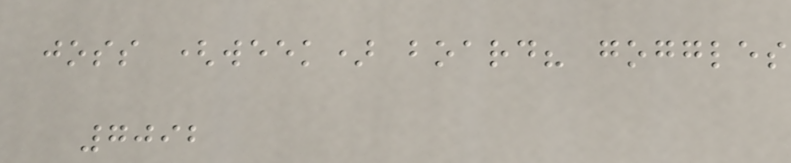joss (week) board? goggles
7092
